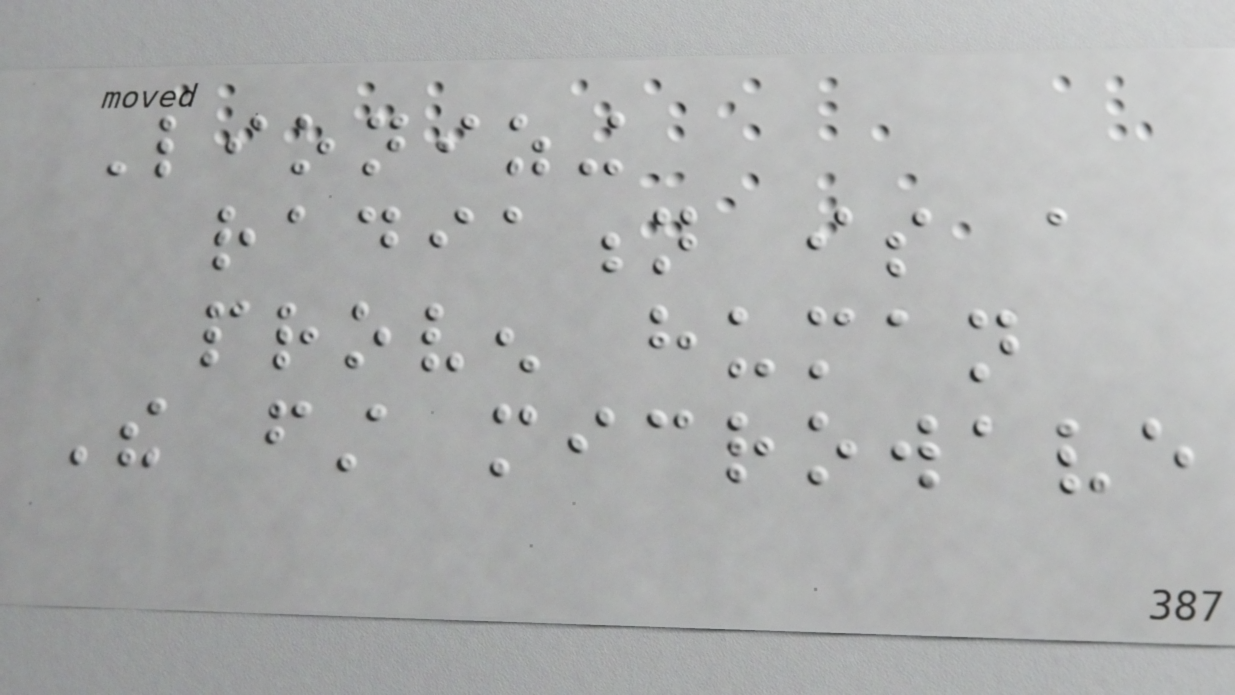Lionizing
radiation is a
proven human
The first microwave
